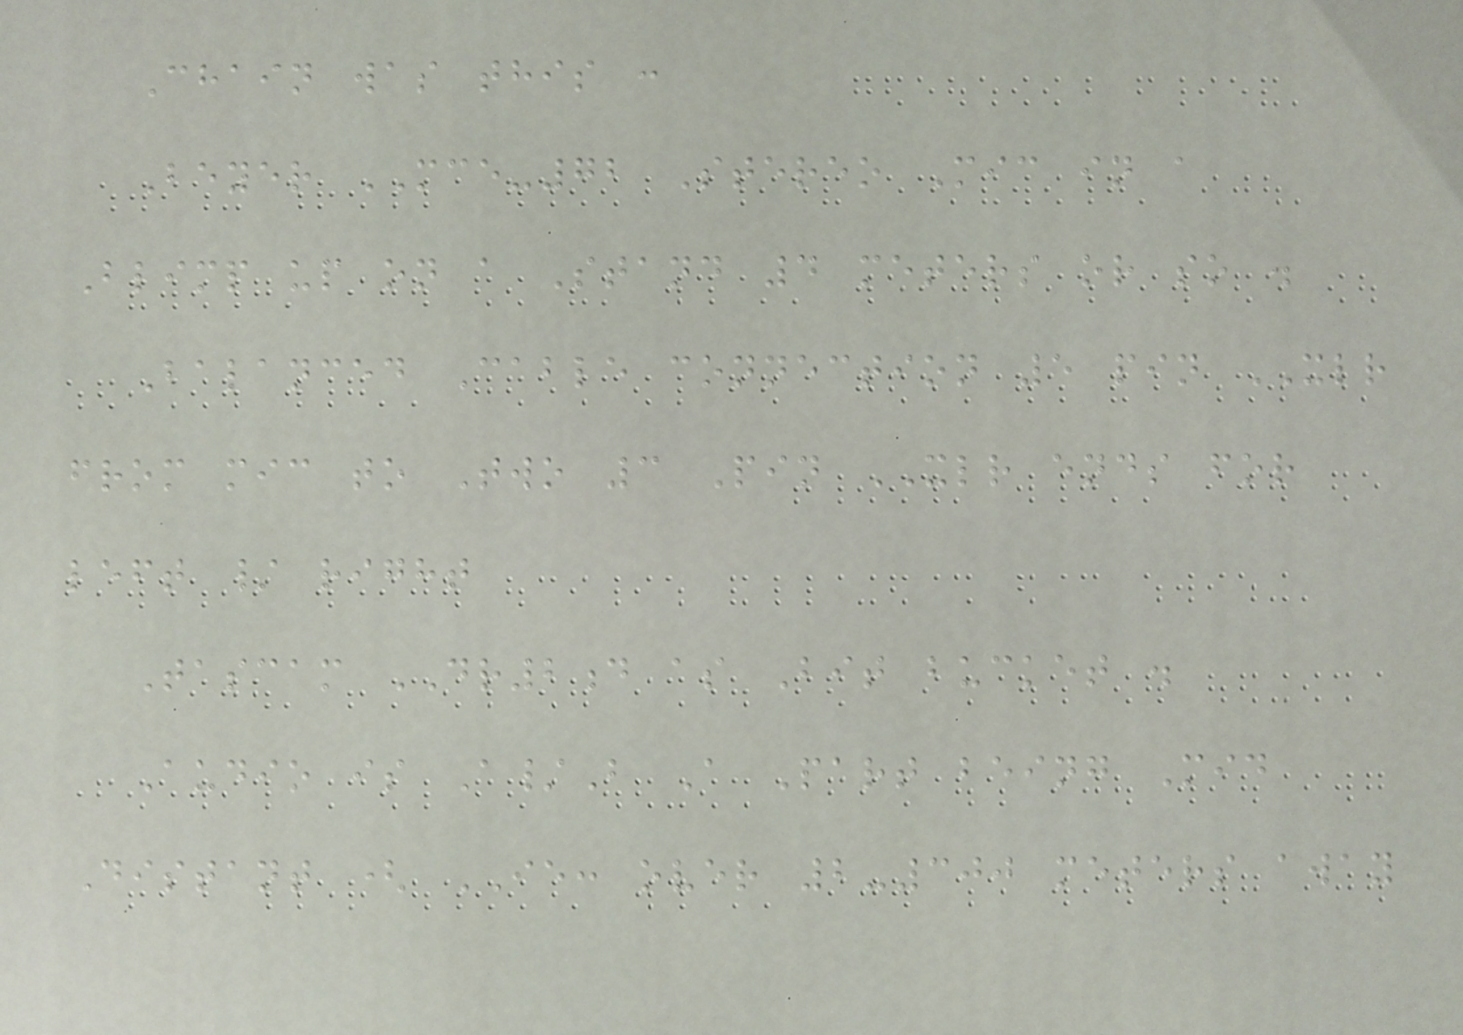Chain was this :
Beyer MCE-72 Stereo Mic in a
Blimp up on a Stand 4 meters or so .
Balanced Cable connection 5 pin XLR
from mic to Two 3 Pin XLR ends for
left / right
Tascam DR2d as Bit bucket .
Audio is A/B A Part being Mid
Distant ( IE: over 2-300 meters away
